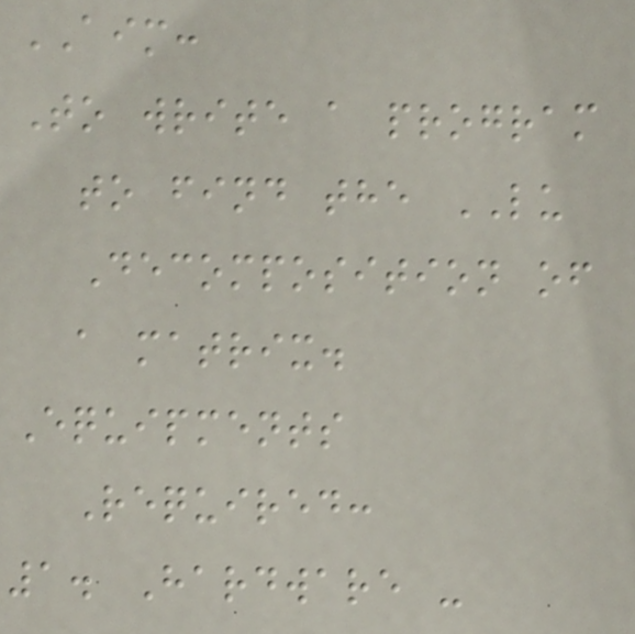AIM:
To write a program
to find the LU
Decomposition of
a matrix.
Equipments
Required:
1. Hardware -
